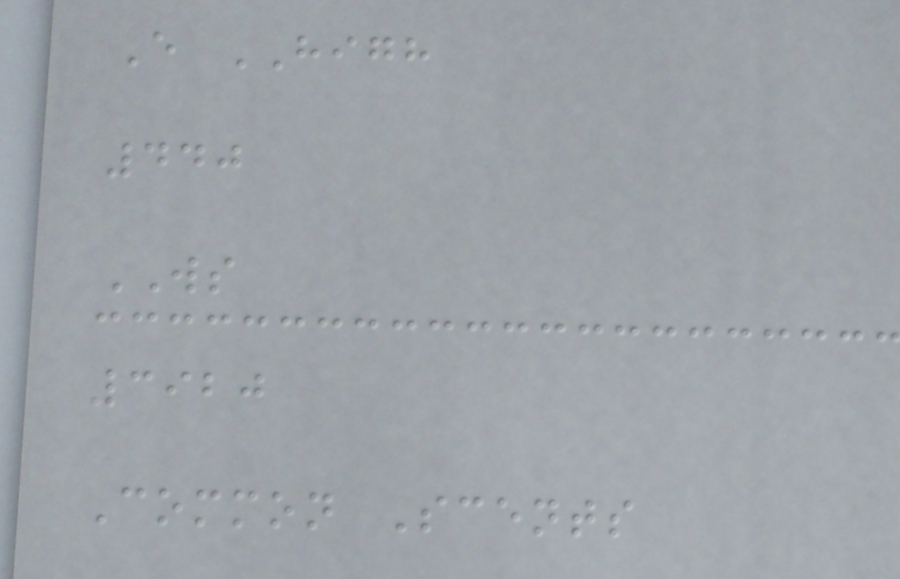E HIGH
440
WS
3920
Common Scents
